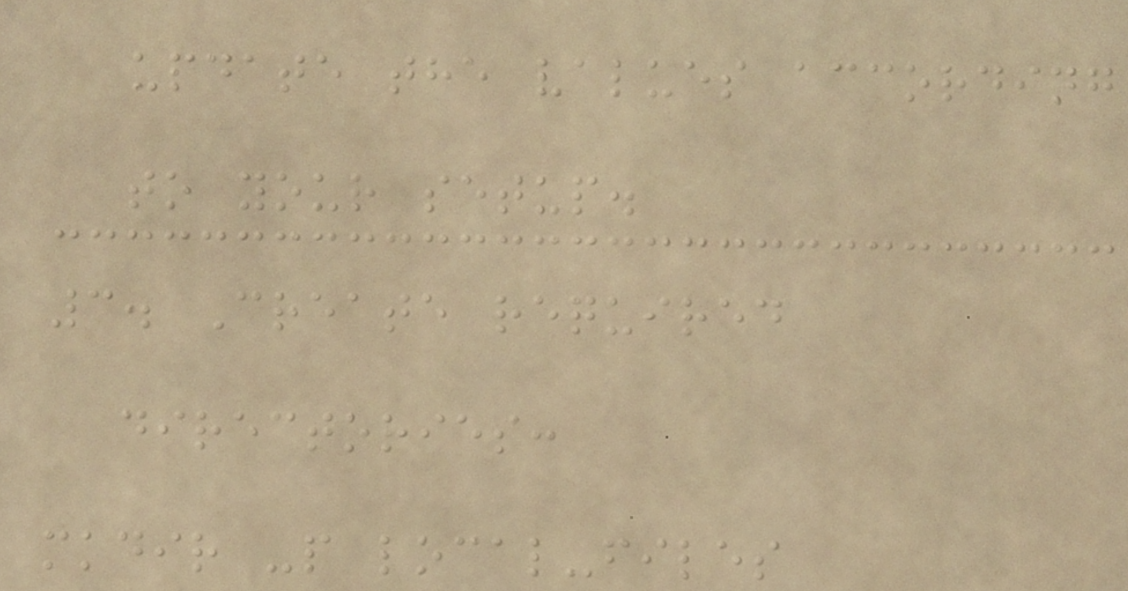update the values according
to your setup.
3. Create required
directories:
mkdir -p local-files
